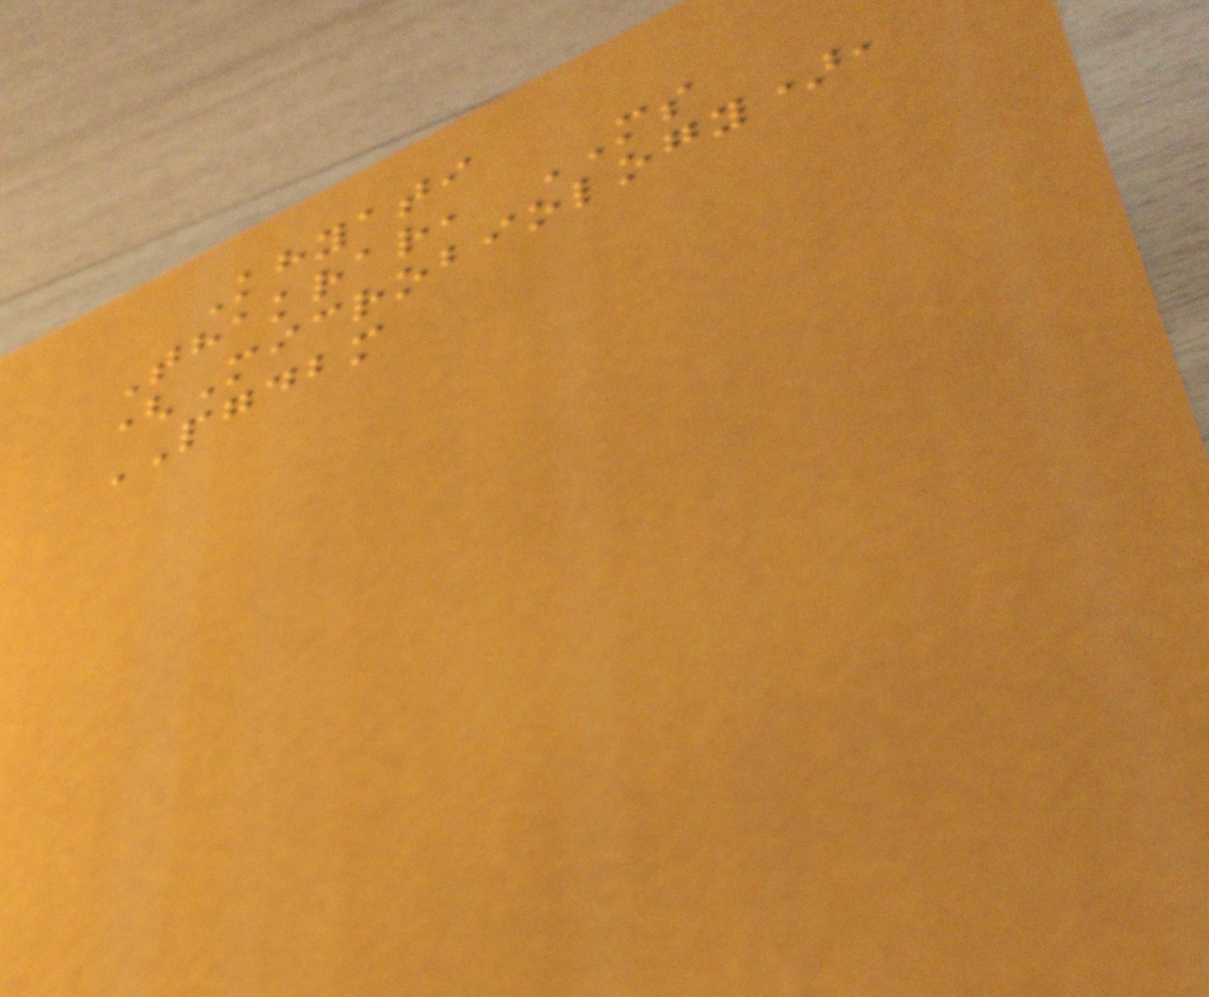Khyati
Thakrar, MS
(Microbiology),
PGDBM
